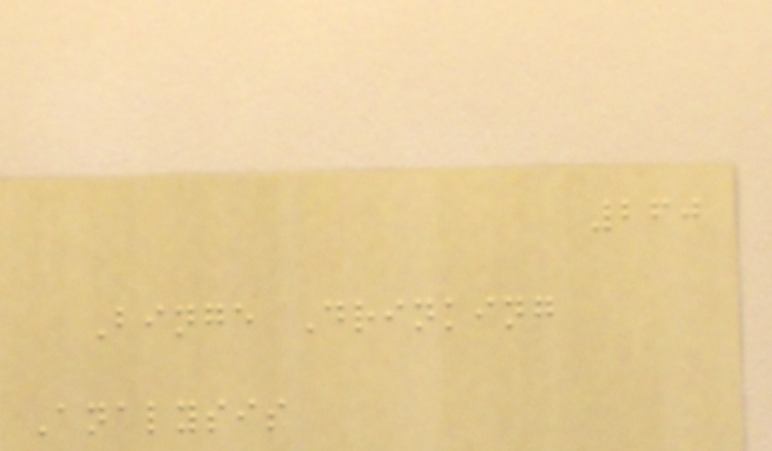260
Binge Drinking
Analysis
